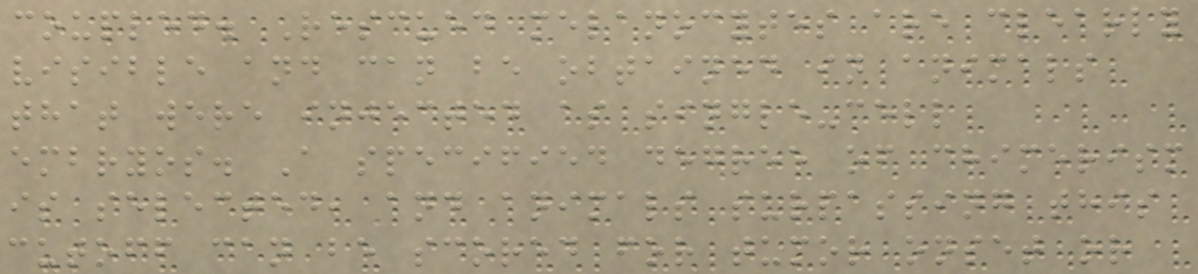coupled. Rescued melanocytes are clearly
visible and can be obtained in animals
that were injected as single-cell
embryos. A specified degree of chimerism
is selected, and animals surpassing this
cutoff can be scored for tumor onset or
